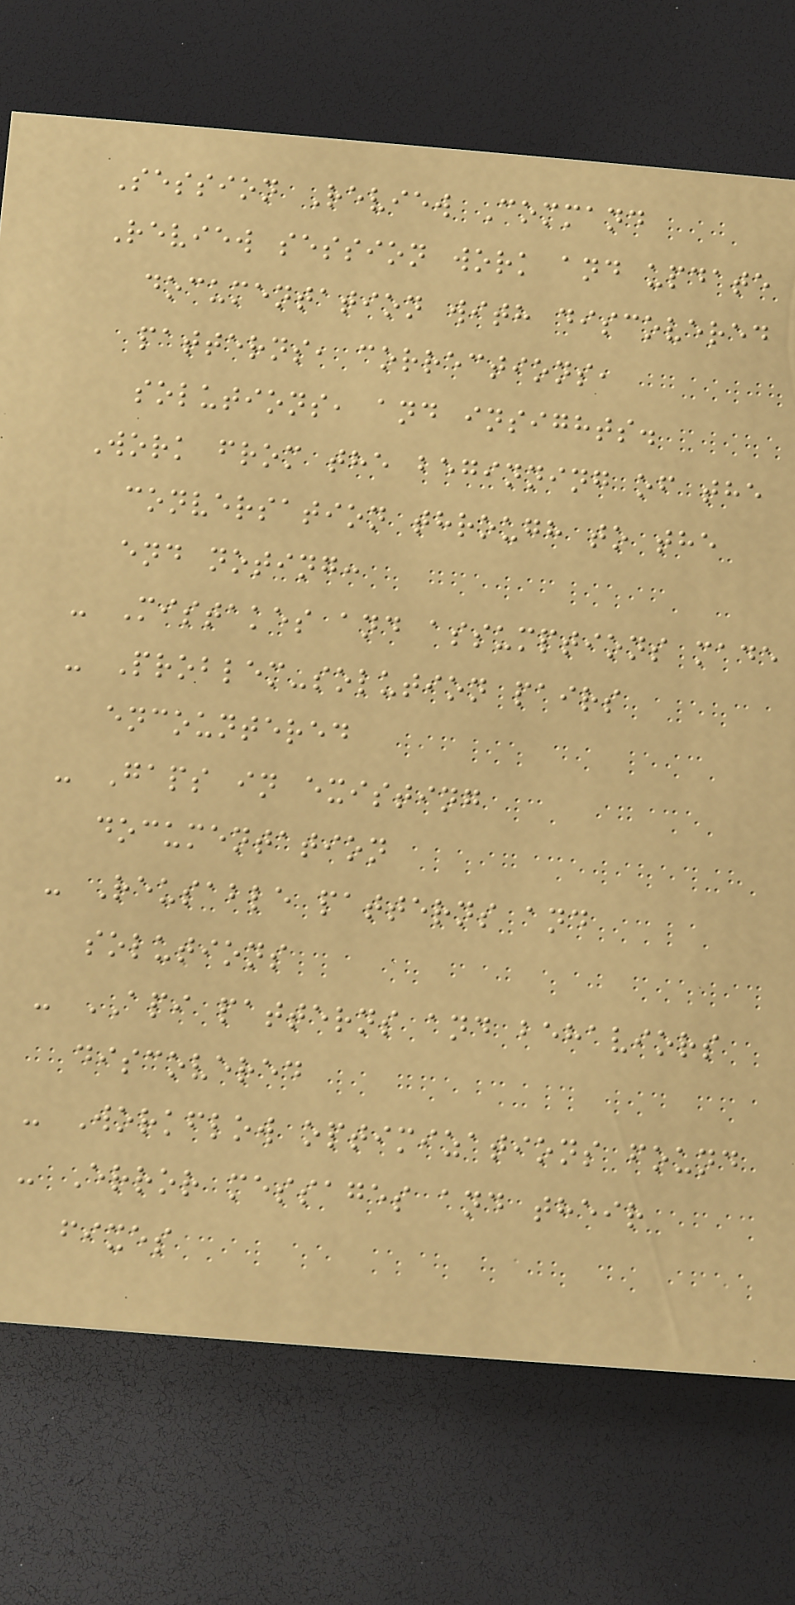Session Review Command
Review session work and update
documentation with discovered
patterns, corrections,
solutions, and insights.
Work from the beginning of the
conversation through to the
end noting:
- Mistakes and assumptions made
- Problem-solution pairs
encountered
- Gaps in existing
documentation
- Reusable patterns and
solutions
- API patterns and behaviors
discovered
- Workflow optimizations found
- Error messages and their
fixes
